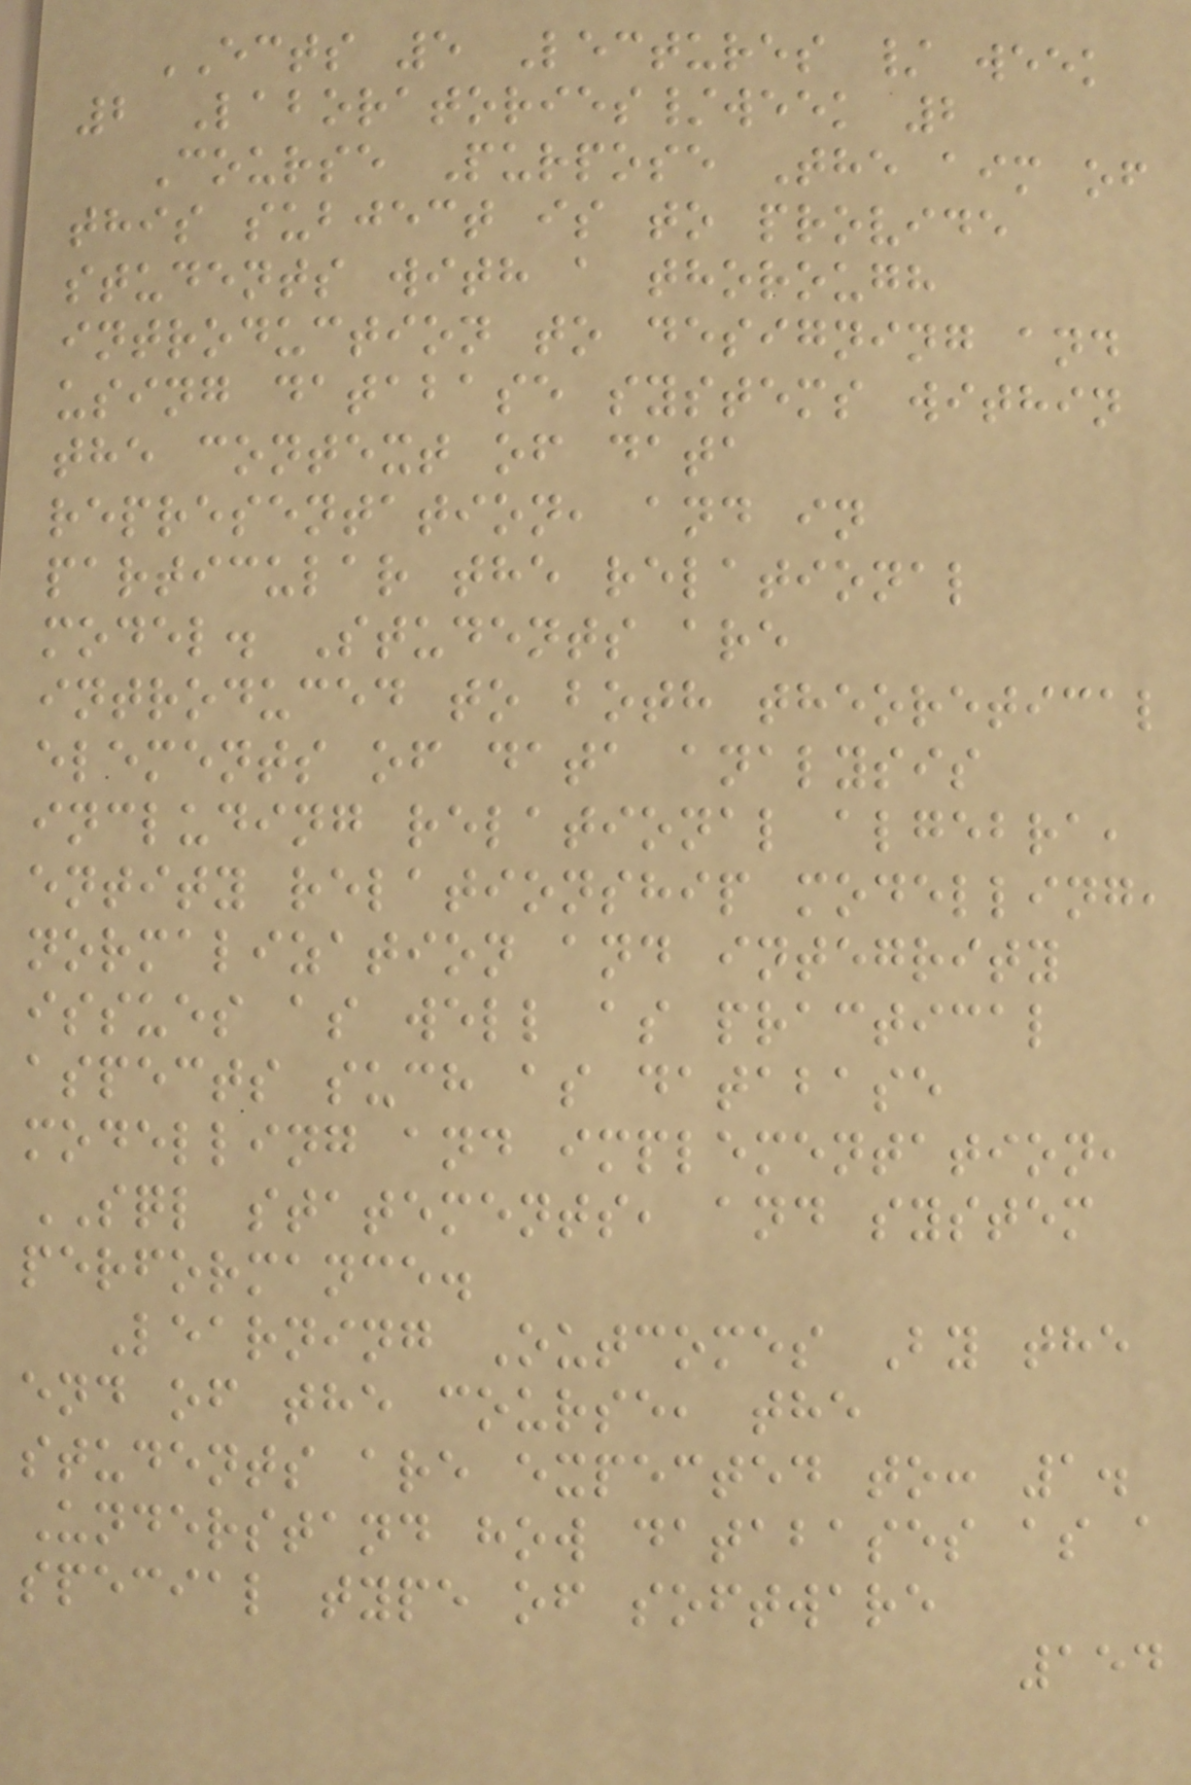ECTS 5 Lectures / week
2 Laboratories/week 2
Course Purpose The aim of
this subject is to provide
students with a thorough
introduction to designing and
using database systems within
the context of data
representation, and in
particular the relational
model. Students are
introduced to both theoretical
elements of data analysis
including relational algebra,
entity relationship modelling,
normalization and integrity
issues as well as practical
aspects such as database
modelling and implementation,
SQL statements, and system
performance.
Learning Outcomes By the
end of the course, the
students are expected to: 1.
Understand how databases as a
special type of software
154
